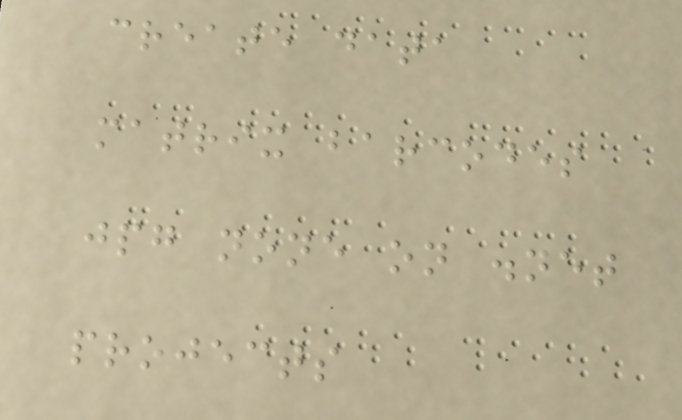create data
matrix barcodes
jpg none on .net
projects
